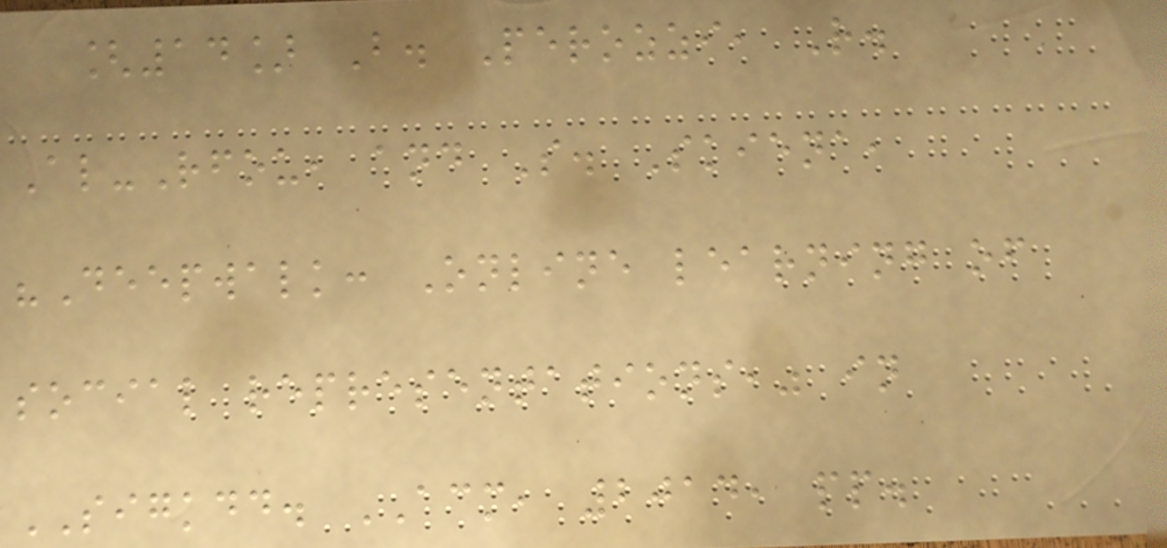[14] B. Perozzi, R.
Al-Rfou, and S. Skiena,
"Deepwalk: Online learning of
social representations," in
SIGKDD. ACM, 2014, pp.
